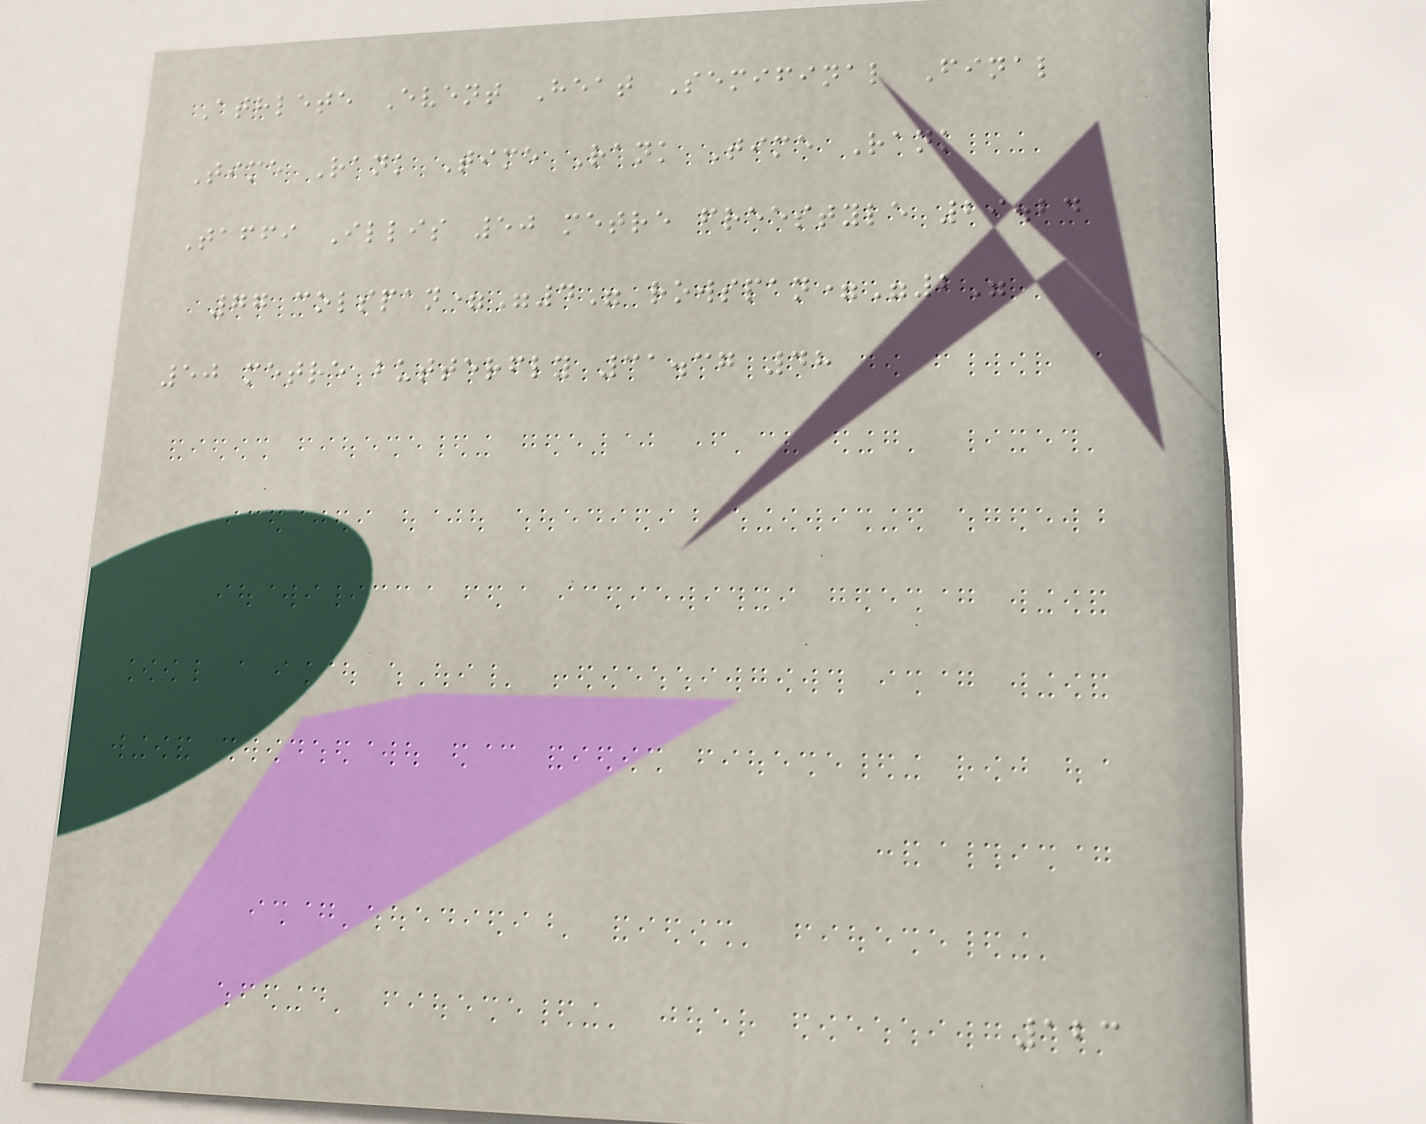Athlete Event Heat Semifinal Final
Time Rank Time Rank Time Rank
Taffi Illis 50 metre freestyle 29.24
77 colspan="4" rowspan="2"
50 metre butterfly 31.37 48
123
